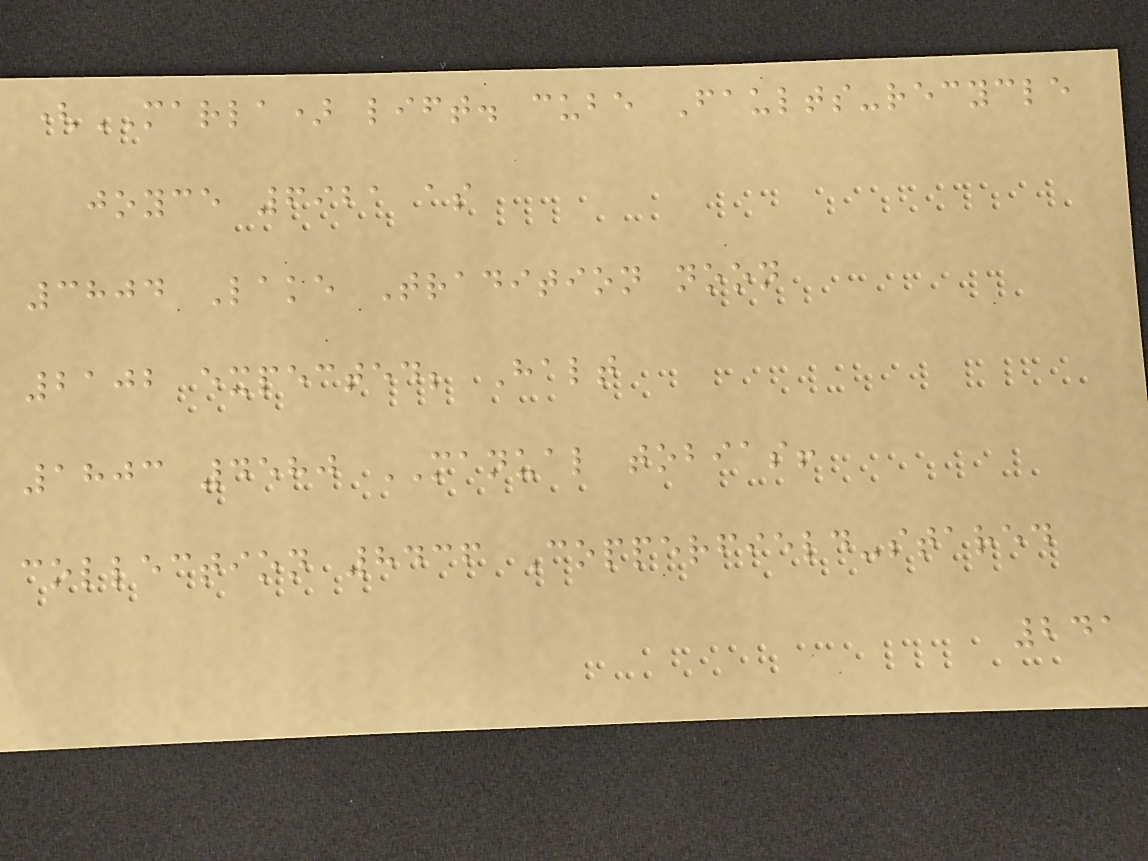(MARLA) lift. cube Faults-recycle
joyce 6921 as
3804 Lake Tradition noon
2102 expected; Halt
1803 4580 MANUAL tobias!
collection 8436 Copperfield-stared
241
